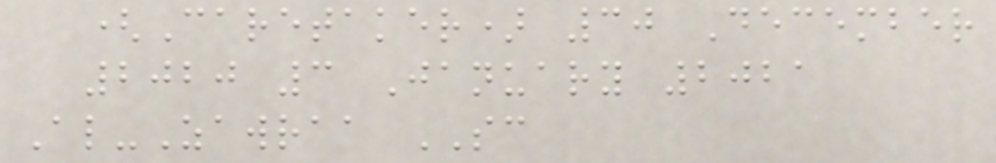(Caretaker) 30 December
2020 3 January 2021
Al-Zawraa SC
